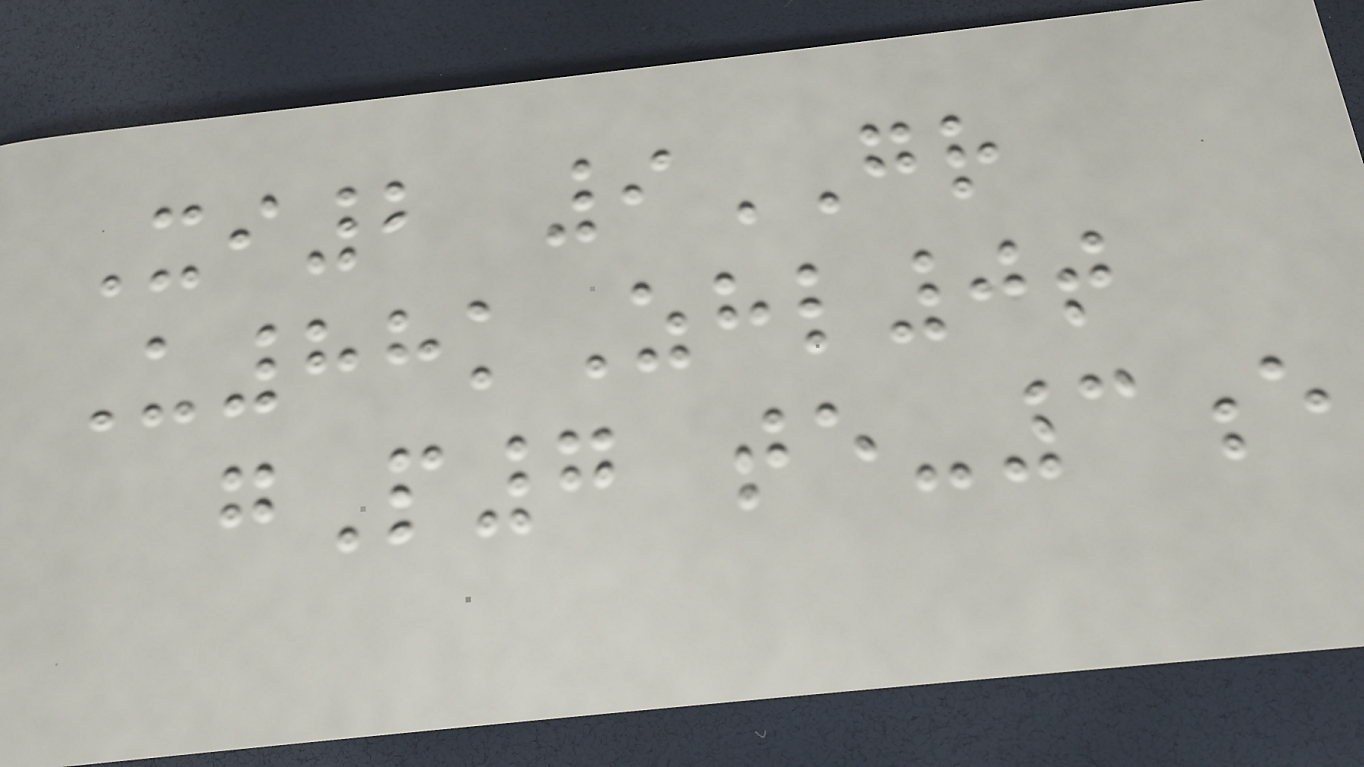Xi2 9GR
U88kZhl0t
gP7 te-3e
